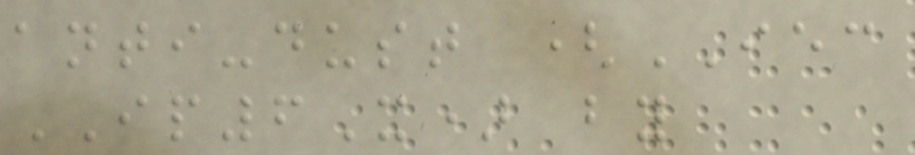anti-dust (IEC
IP6X) by
